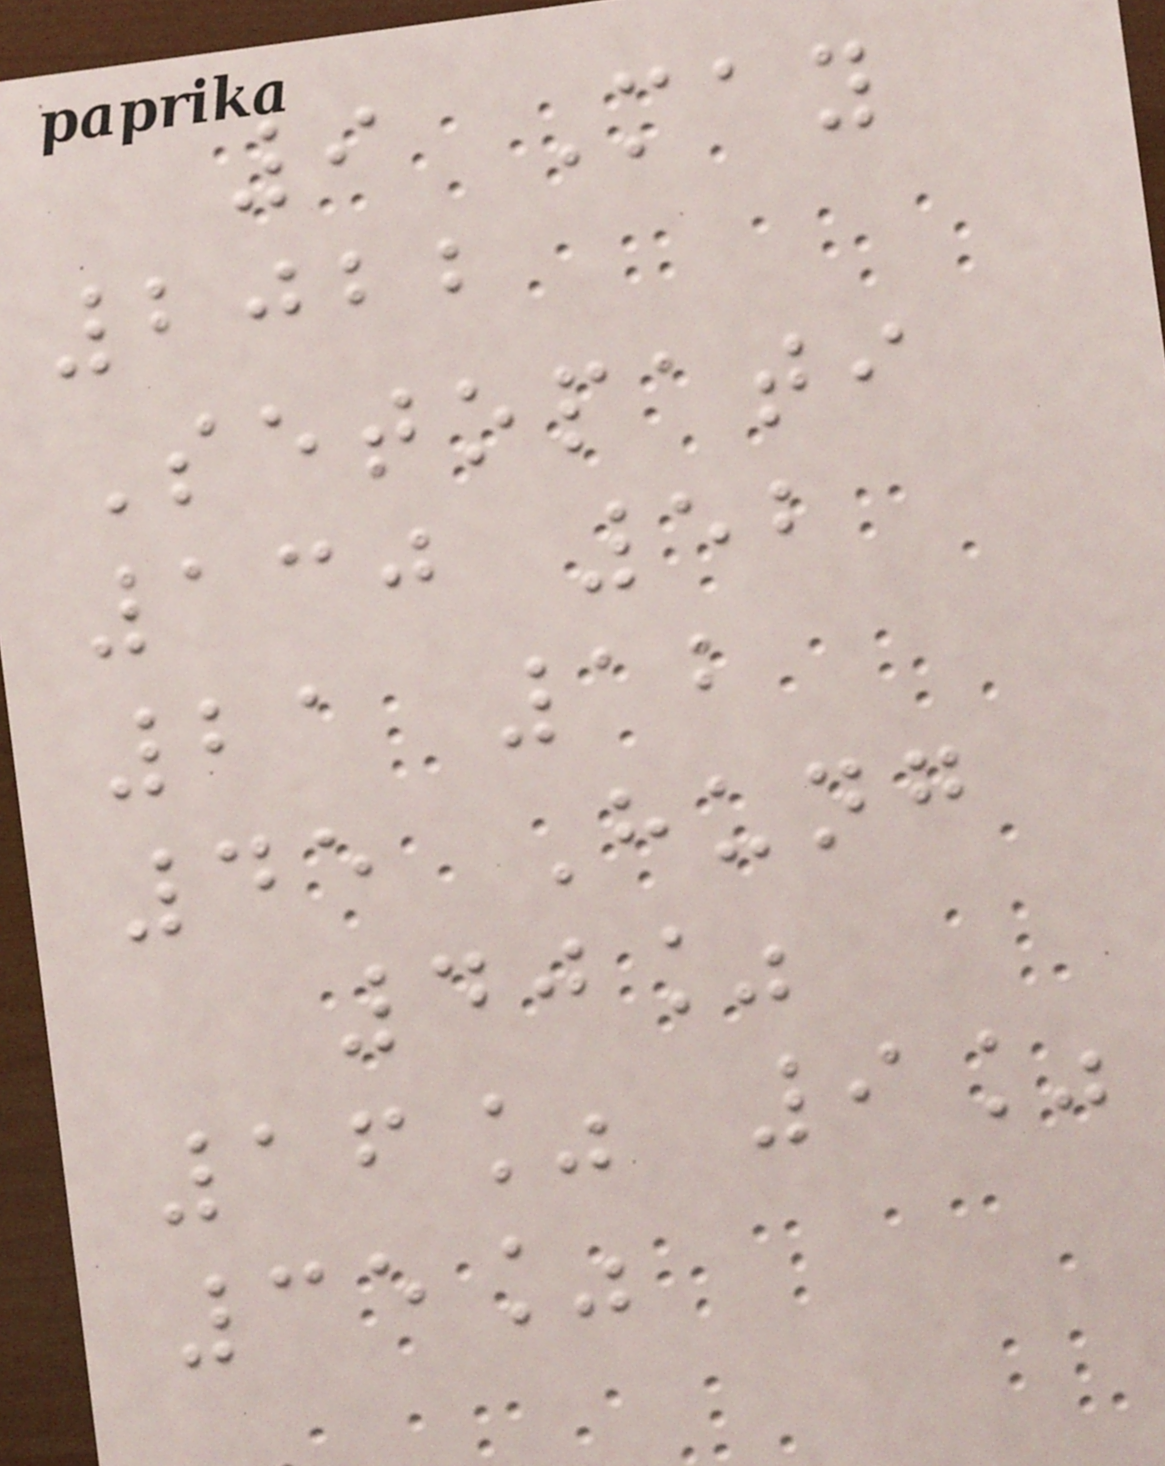9 May
2022
Setopati
130 52
21 12
45 Hung
40%
16% 9%
35%
